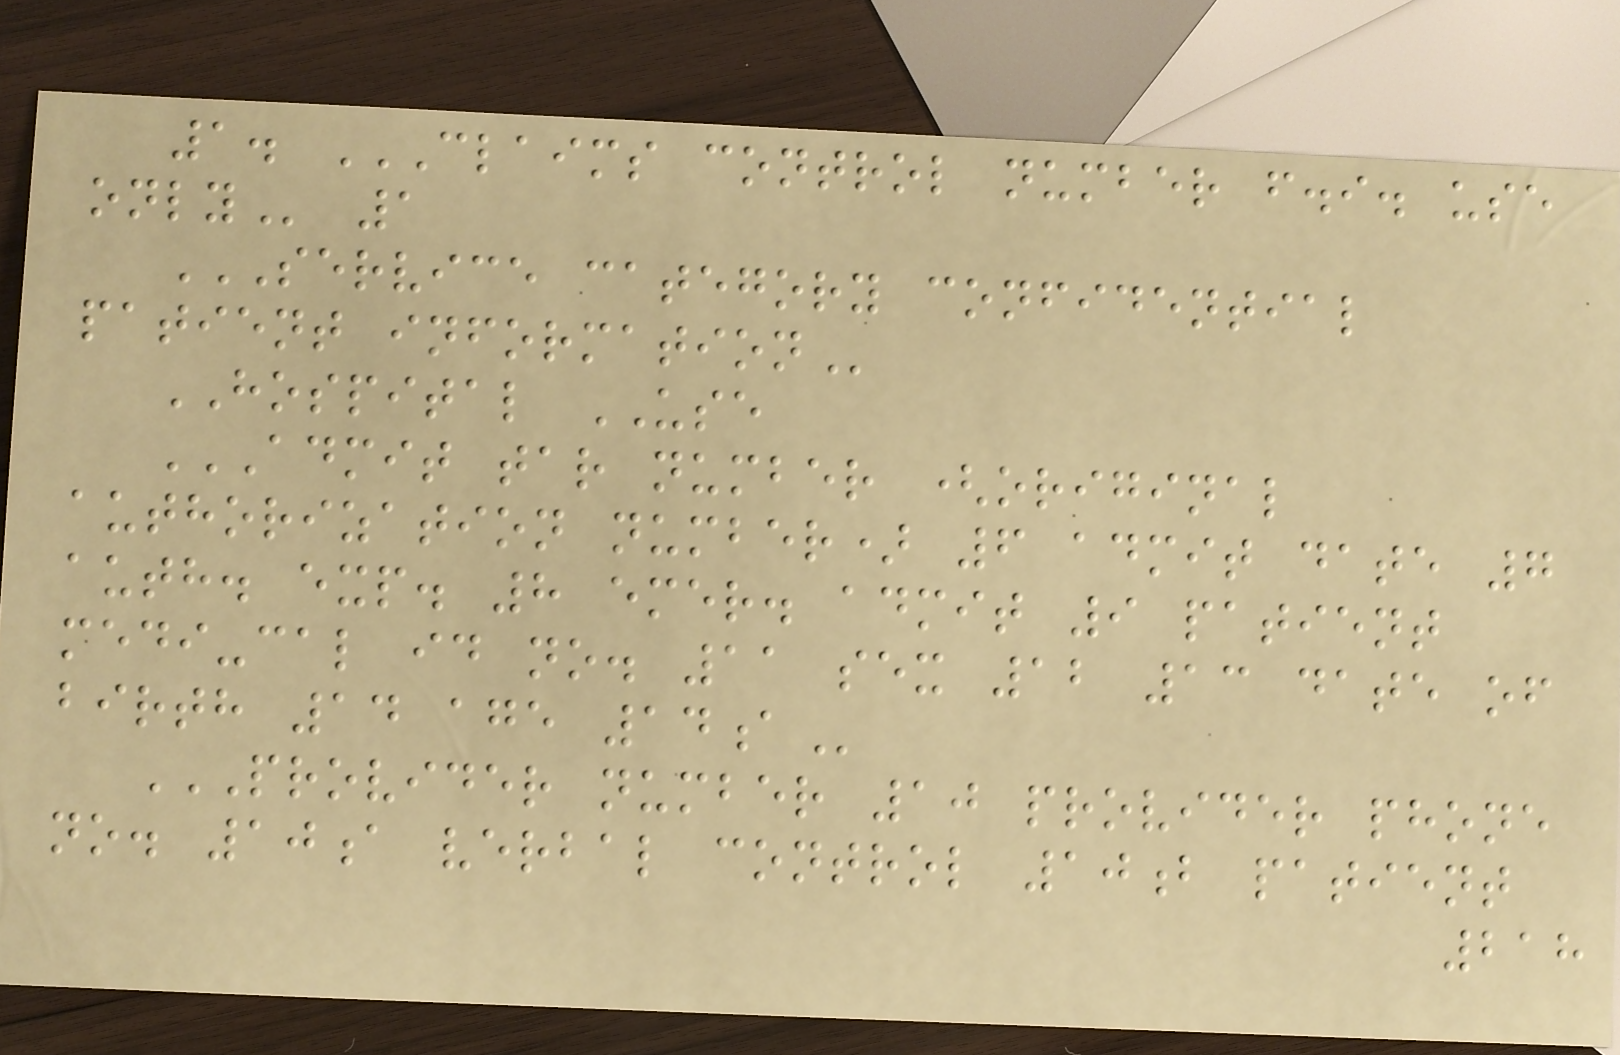1. CLAIMS CONTROL NUMBER F.I. USE
ONLY 1
SERVICE CATEGORY CONFIDENTIAL
PATIENT INFORMATION
HOSPITAL USE
ADMIT TAR NUMBER (ORIGINAL
AUTHORIZATION NUMBER) 6 ADMIT DATE 7
AUTH. EXP. 8 EMER. ADMIT 9 PATIENT
MEDI-CAL ID NO. 11 SEX 12 13 DATE OF
BIRTH 14 AGE 14A
PROVIDER NUMBER 10 PROVIDER PHONE
NO. 10A VERBAL CONTROL 10B PATIENT
218
